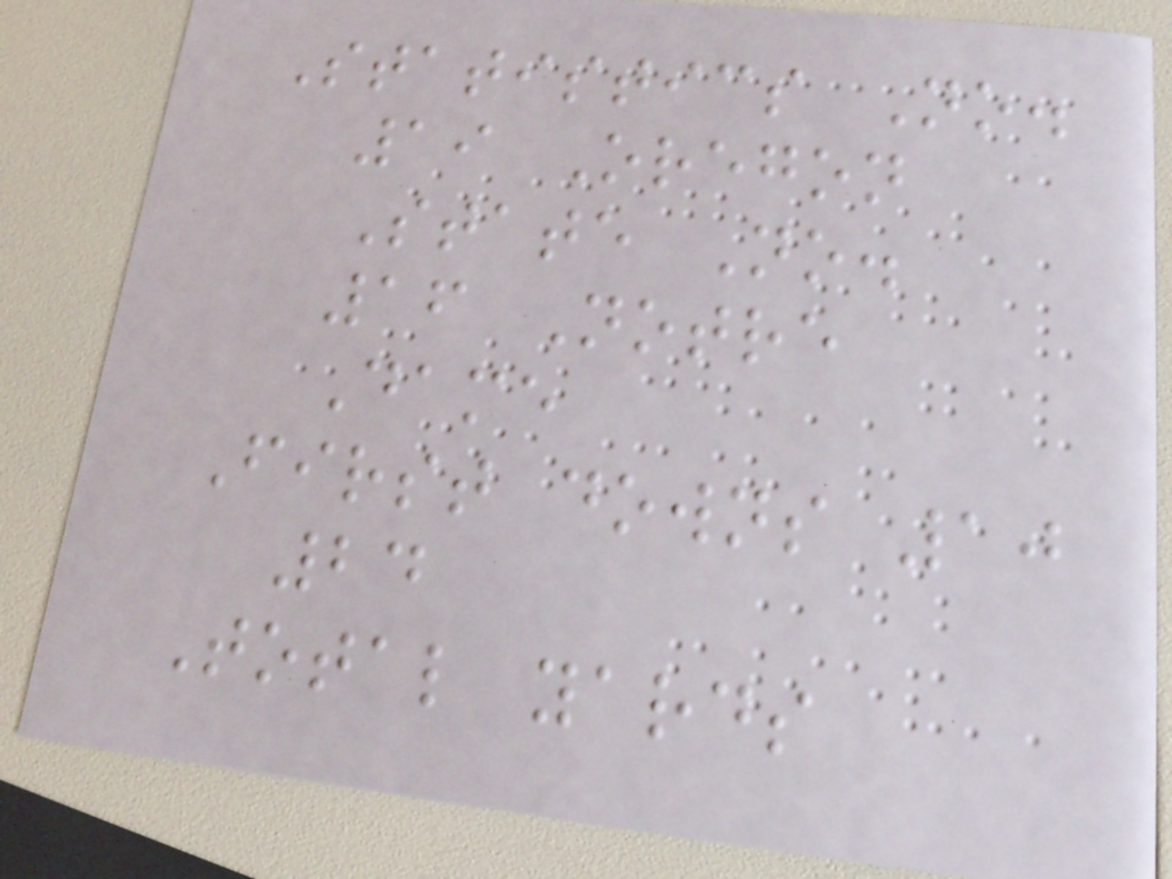Statistics No.
19 Oregon
State No.
16 Notre
Dame
First downs 10
24
Total yards
